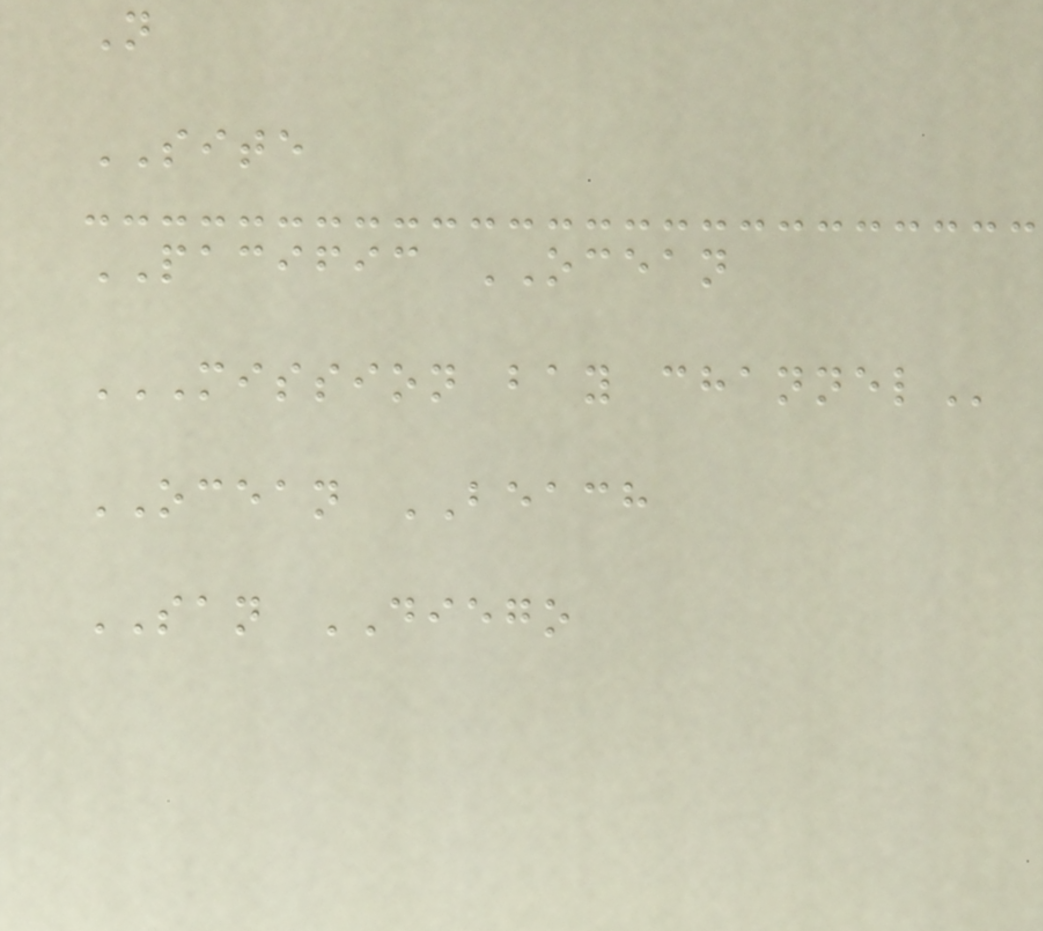N
SITE
PACIFIC OCEAN
MISSION BAY CHANNEL
OCEAN BEACH
SAN DIEGO
